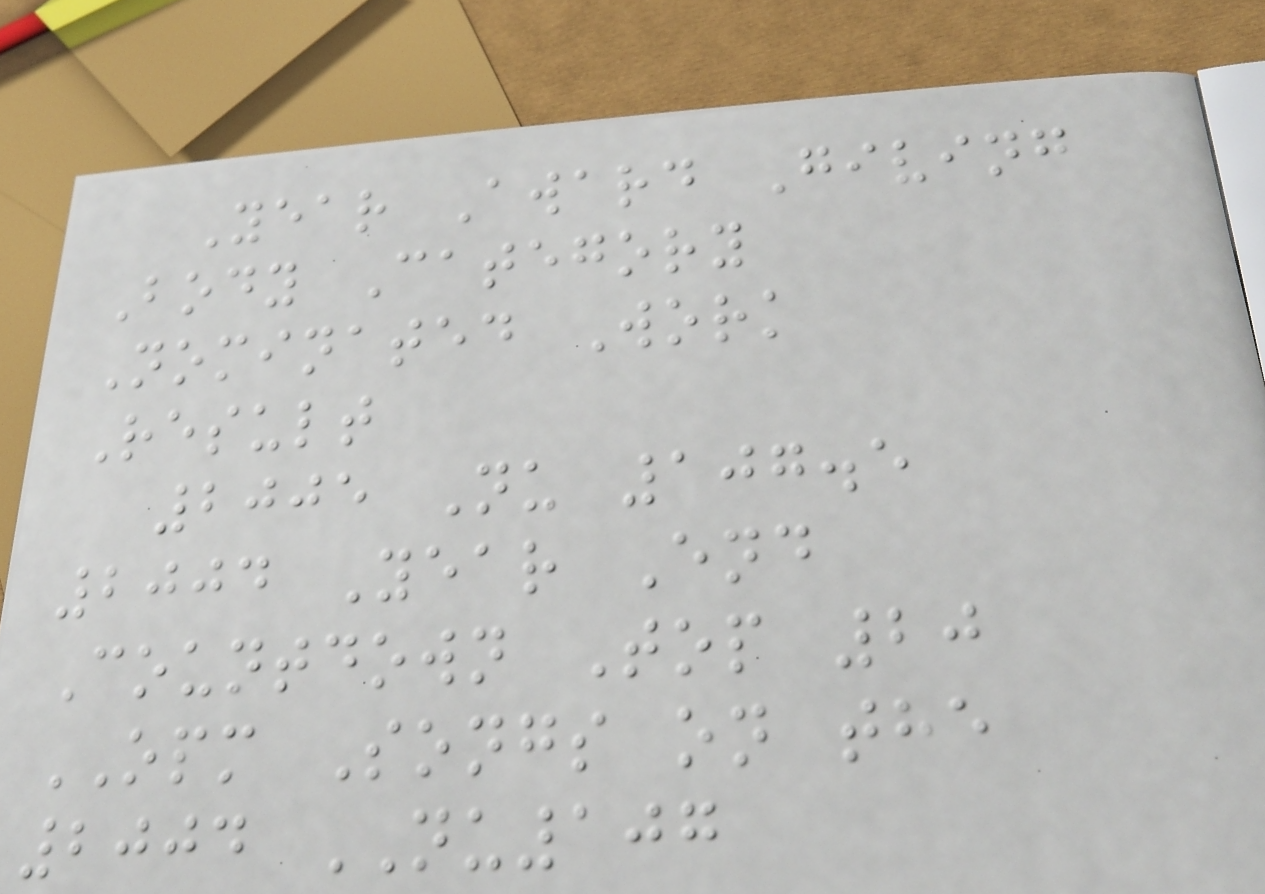Year Award Giving
Body Category
Nominated Work
Result
2005 Nu 107.5
2004 Year End
Countdown Top 20
OPM Songs on the
2004 NU107
